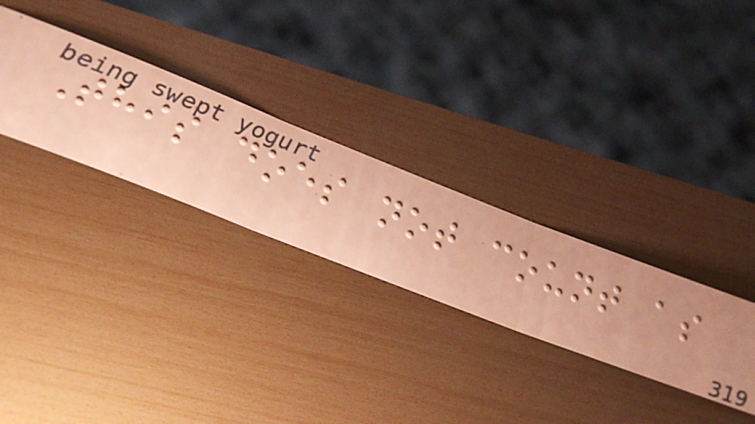This does not count as
